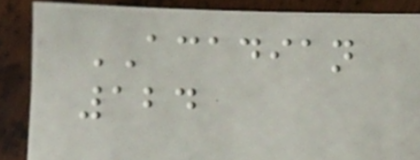ACADIAN
124
